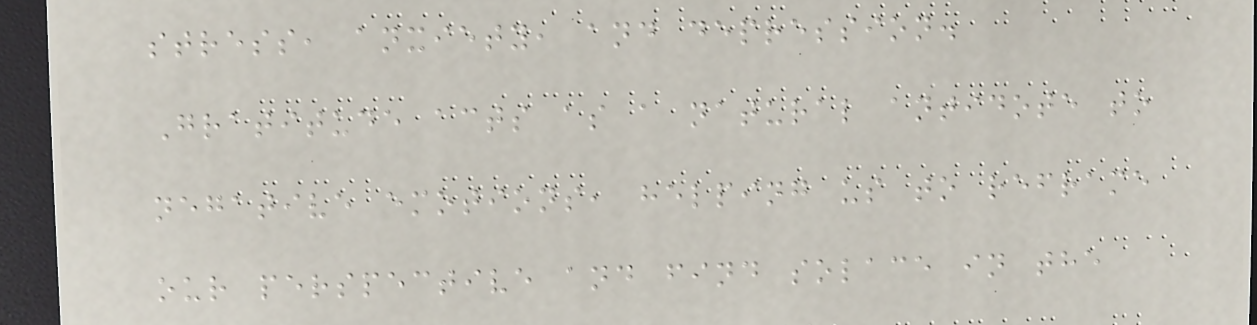stress, anxiety, and depression.
Gratitude acts as a natural antidote to
negative emotions, helping us to reframe
our perspective and find solace in the
